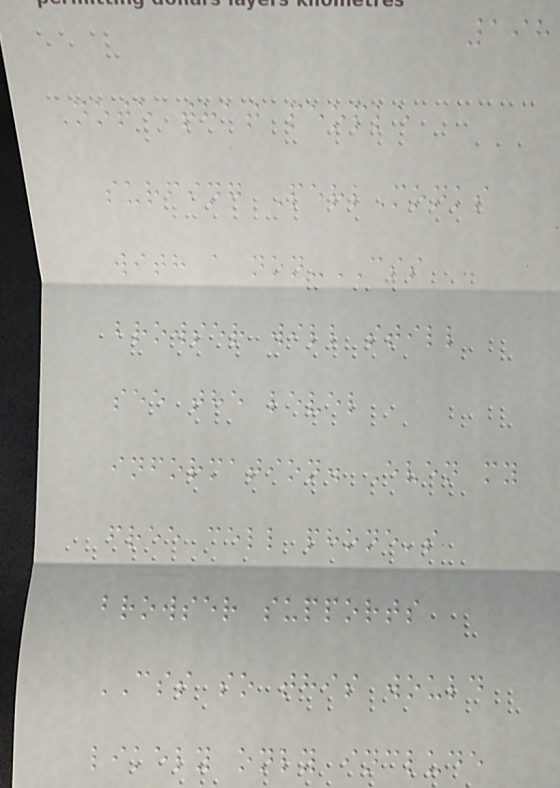198
Note that people
surfing PerlMonks
with a non-CSS
browser will still
see the level
information. Even my
free cell phone's
browser supports
CSS so this would
likely only include
